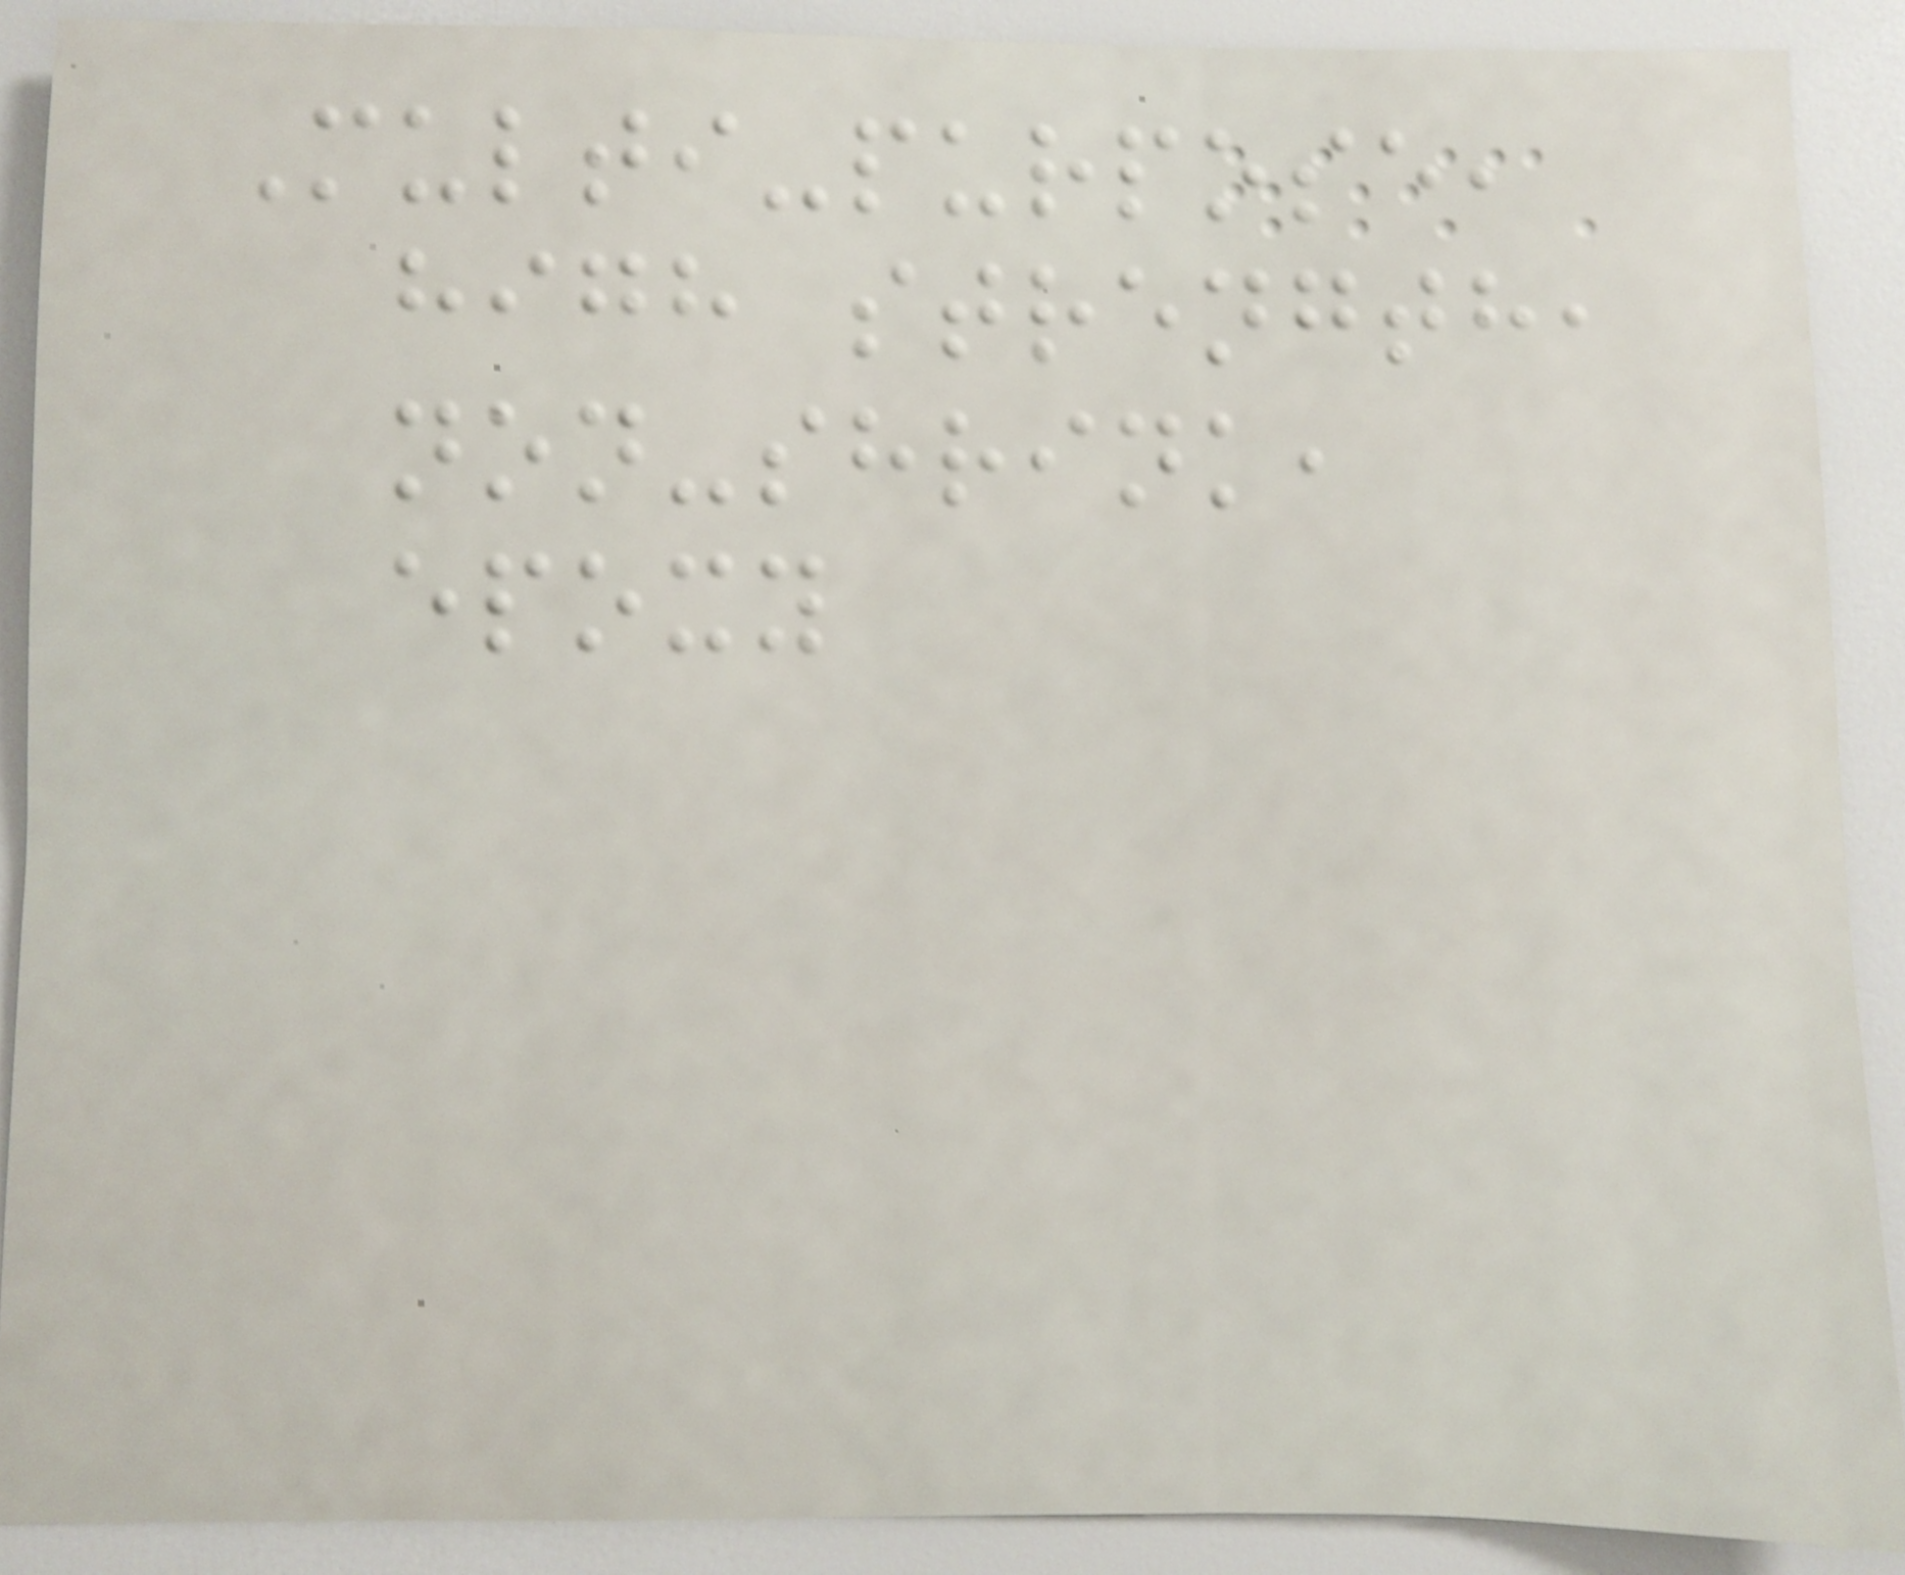Multi-purpose,
high strength,
non-shrink,
epoxy
